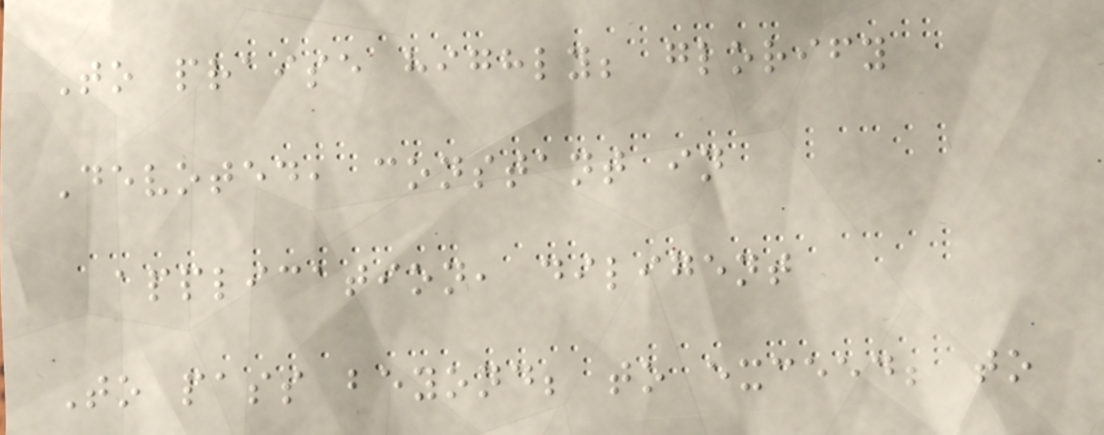To praise highly; glorify
Devoted, constant in
application, diligent
To pass beyond; to exceed; to
